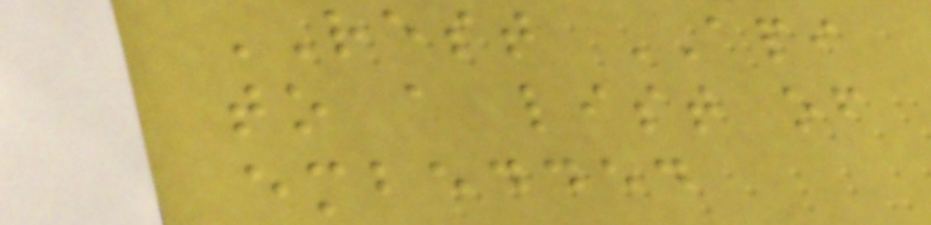REST API
to a list of
embedded
